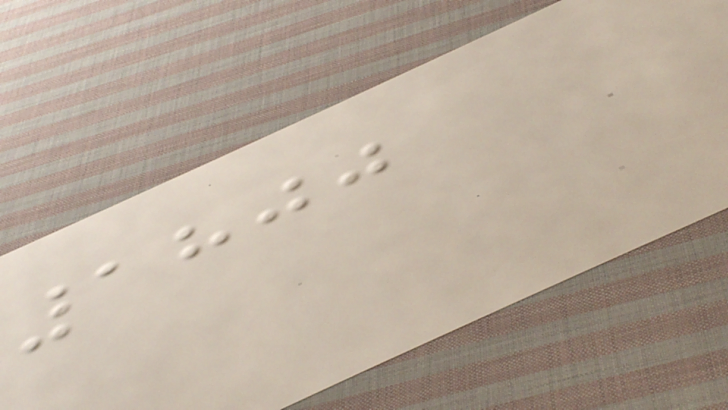1800
